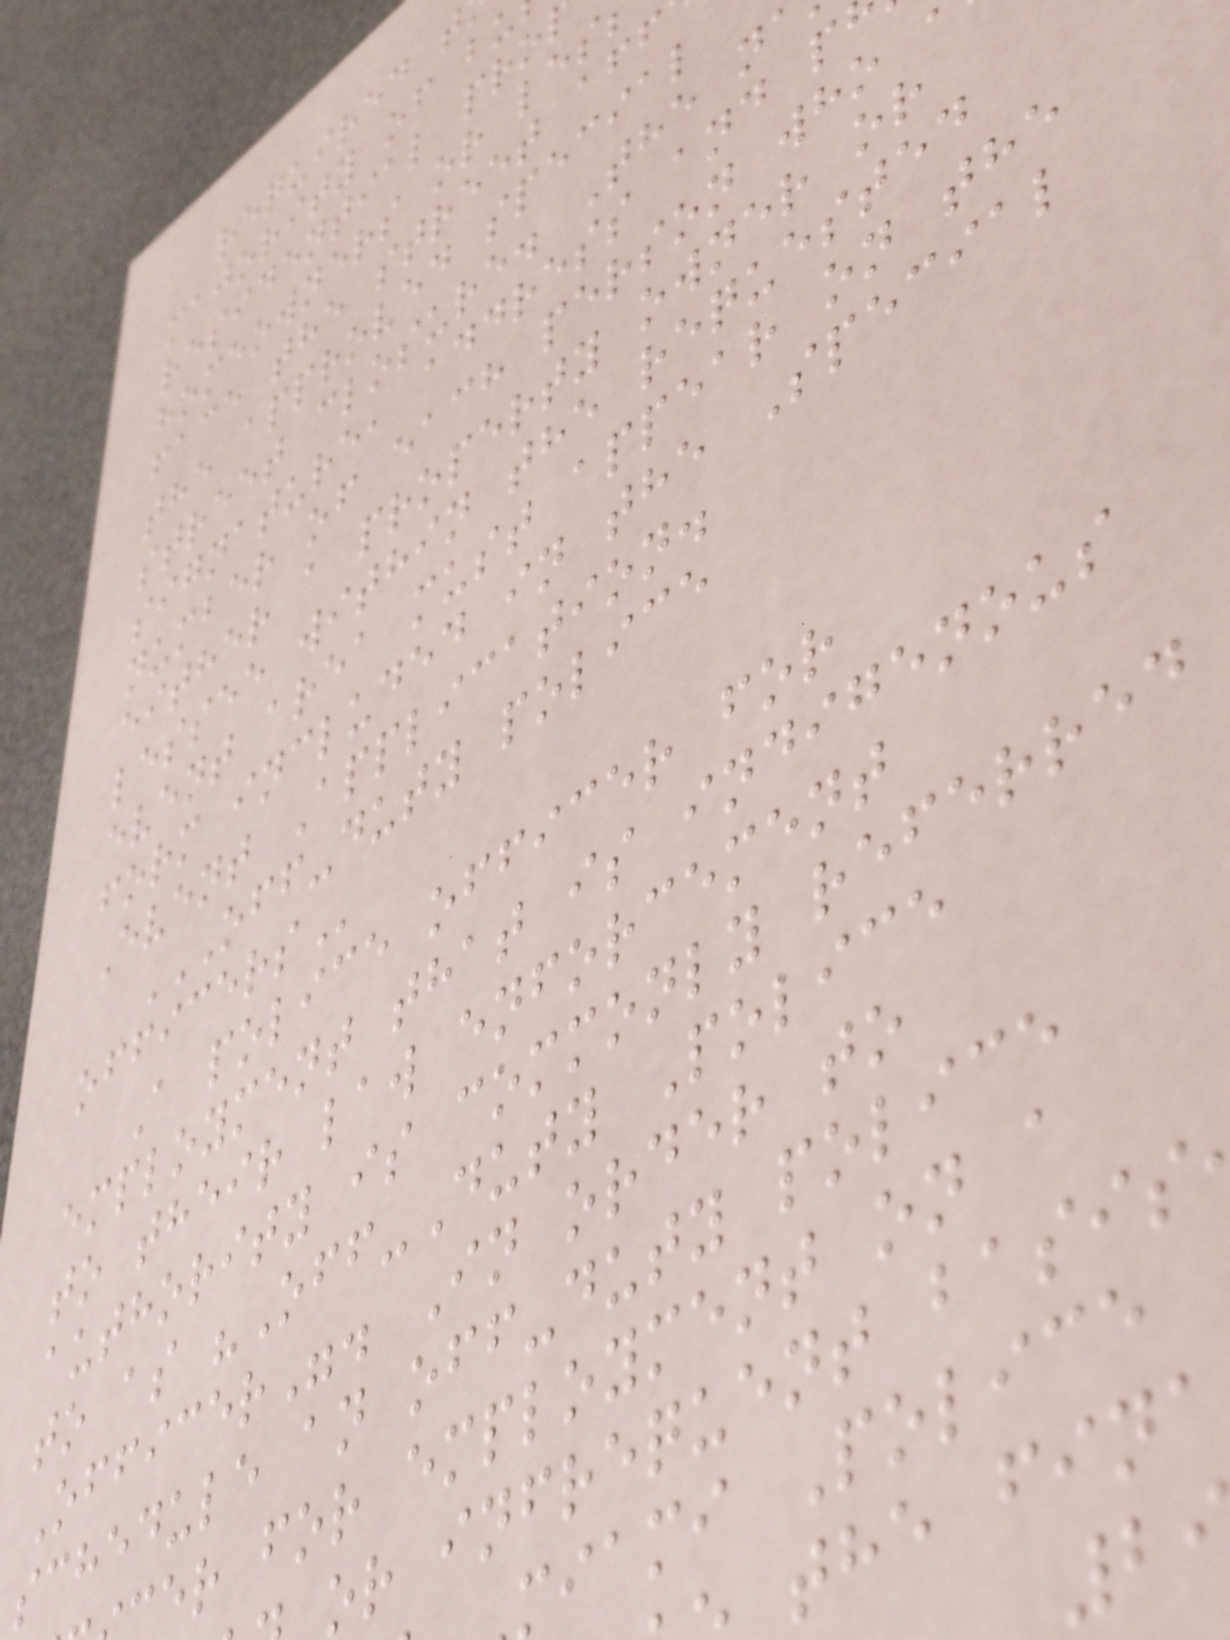required t
majority of bu
residential pro
homeowners or les
face the street aff
the approved special
street closure. The n
signature, address and p
number of each person who
either a property owner or
lessee within the requested
event area must appear on the
form included in the Special
Event Application.
OFF-DUTY POLICE
A police officer for
employment that is indigenous
to their law enforcement
authority is commonly referred
to as "Off-Duty Police
Officer". In order to
schedule an off-duty police
er for employment on a
or infrequent basis
miami Police
the fina
